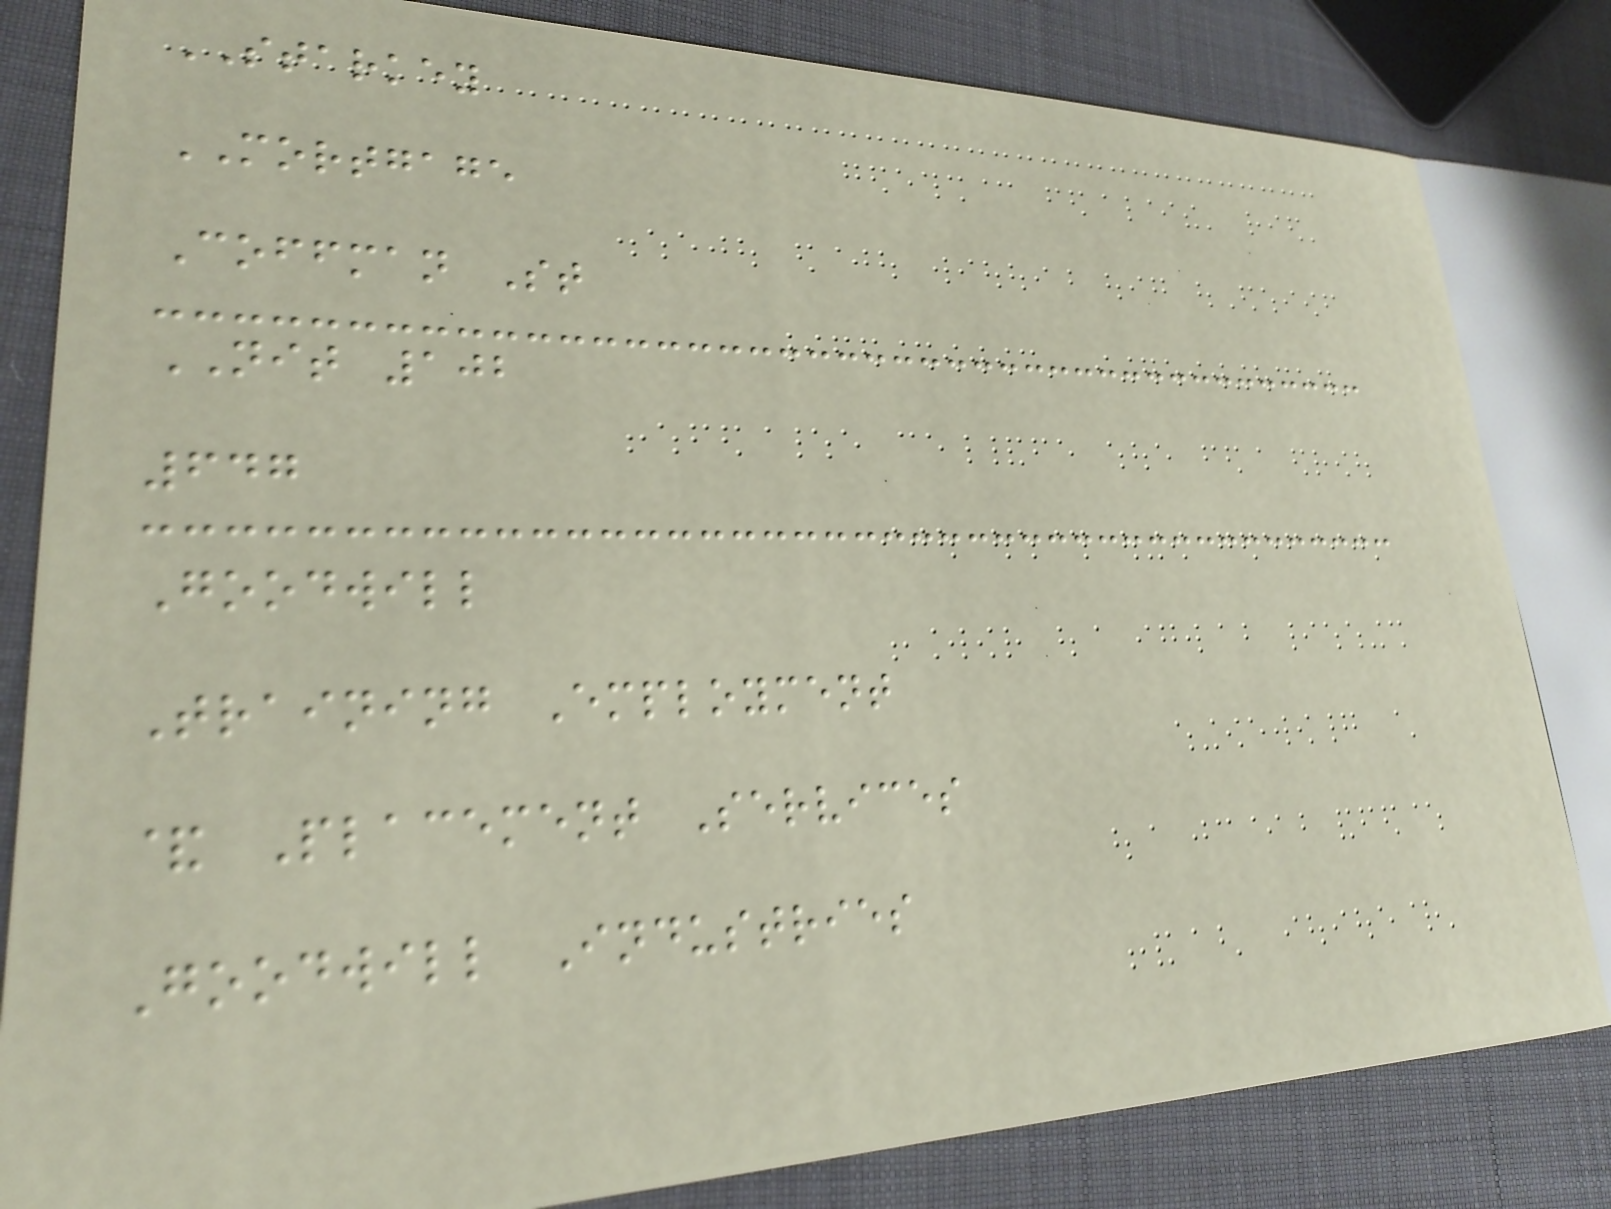STARKEY
MORTGAGE
Coffman St
NIT 102
647
Goodwill
Training Employment
& Placement Services
Goodwill Industries
